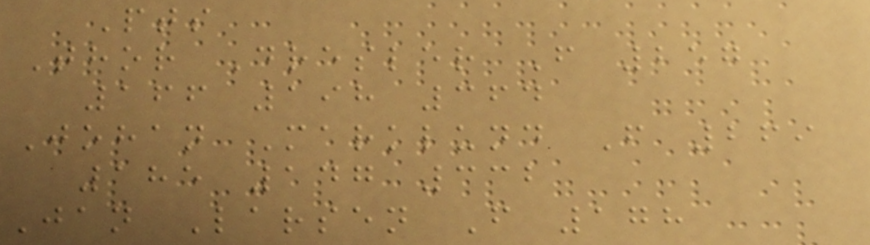Pts
Thor Dresler F 257
166 198 364
Johan Marklund F 269
185 147 332
Jan Larsen F 178
